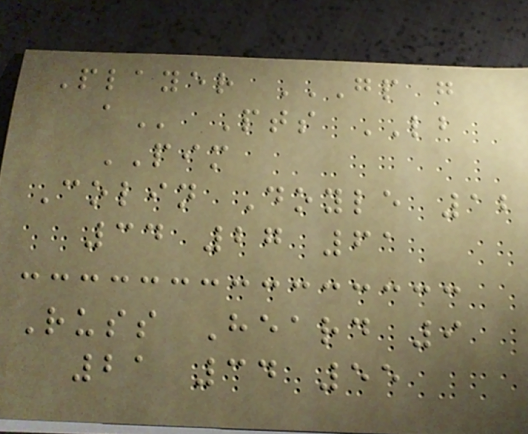Player GP G
A Pts LB
PIM
Colin Doyle 12
34 27 61
Russ Heard 9
21 34 55
